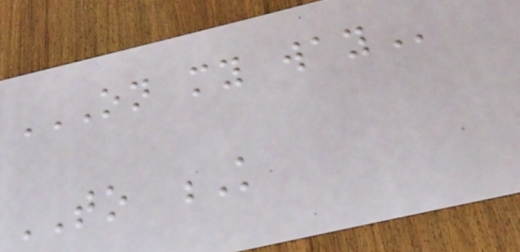ON MY WAY
TO K
